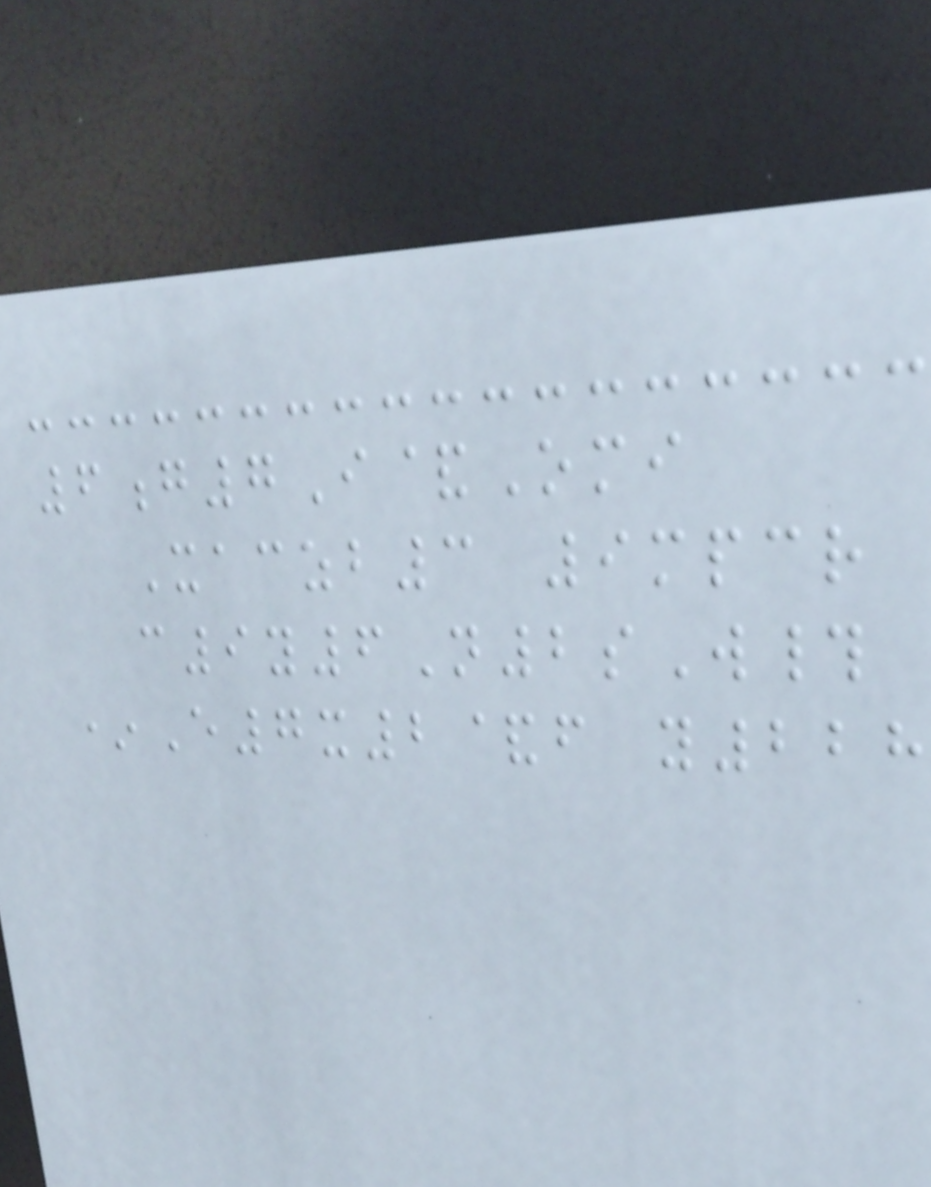6g7I&Omi
Xaczb3 9mpcr
c9y6N2sW#
*E7x2&f y228
